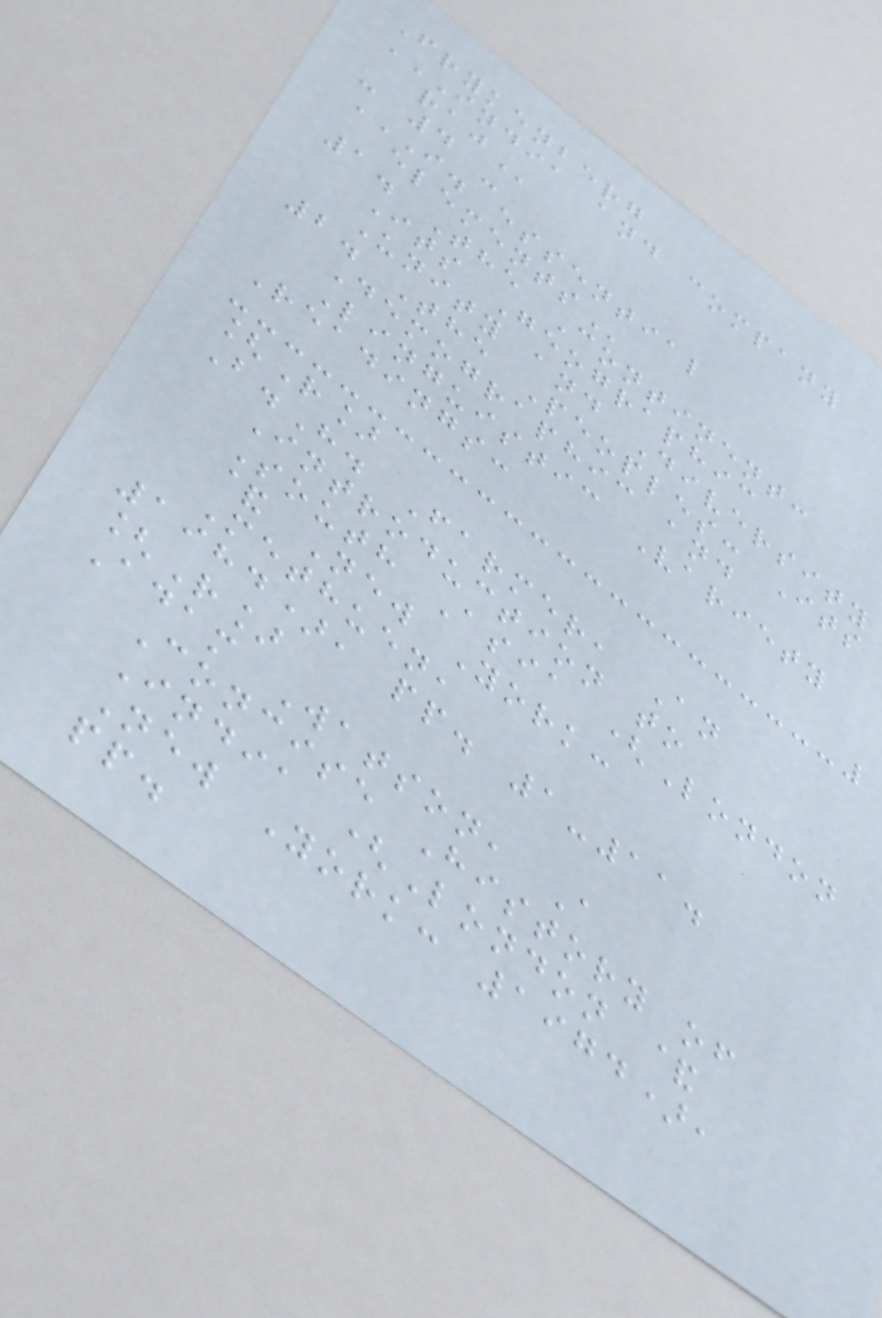Frykenberg
INDIA AND COMPANY
RAJ
- 4 -
I. ESSENTIAL
ELEMENTS
1. The Continent:
Its Geographic
Unity and Diversity
2. The Peoples: Its
Demographic and
Linguistic Variety
Readings:
[R]
B.H. Farmer, An
Introduction to
South Asia (London
& New York:
Methuen,
1984), pp. 1-11.
[R]
Adam Watson, A
Concise History of
India (London &
New York: 1974),
pp.
